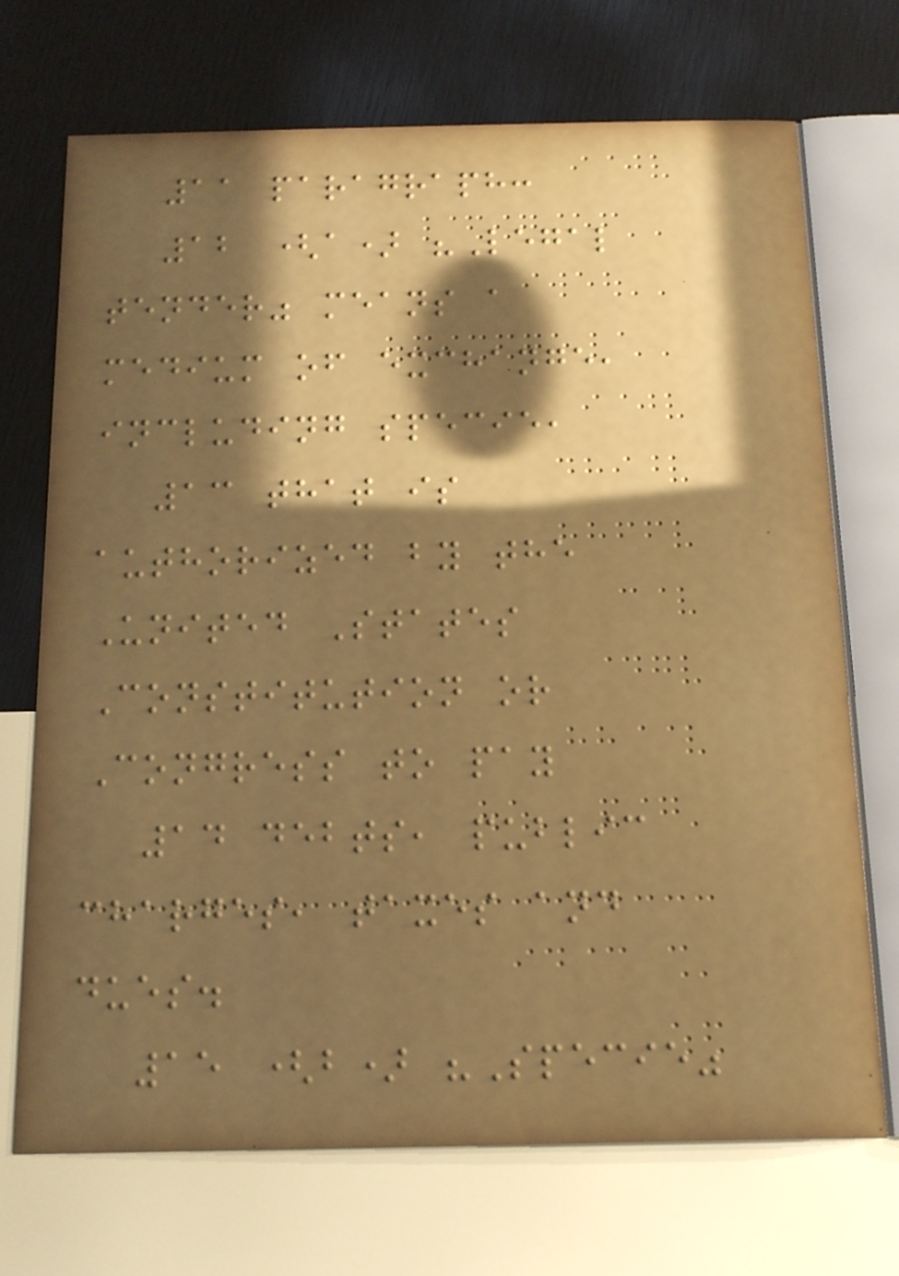11 paragraph:
12 (a) "Legal
tender" means a
medium of exchange,
including specie,
13 that is
authorized by the
United States
Constitution or
Congress to pay
14 debts, public
charges, taxes and
dues.
15 (b) "Specie"
